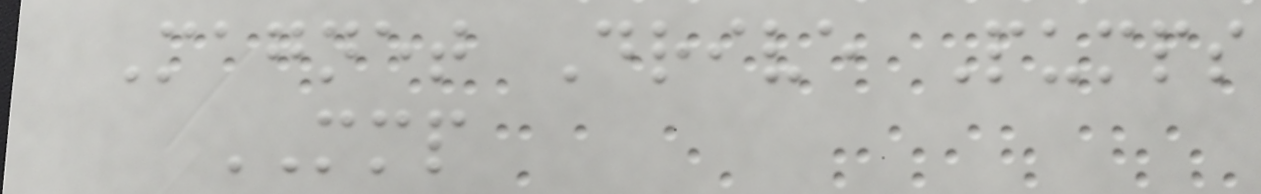Magnet Drive Pumps
MMP
